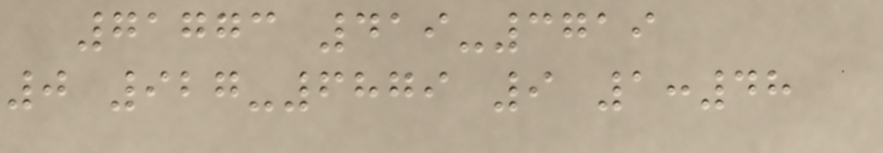71773 419-3719
0 927-6879 9 1:48
